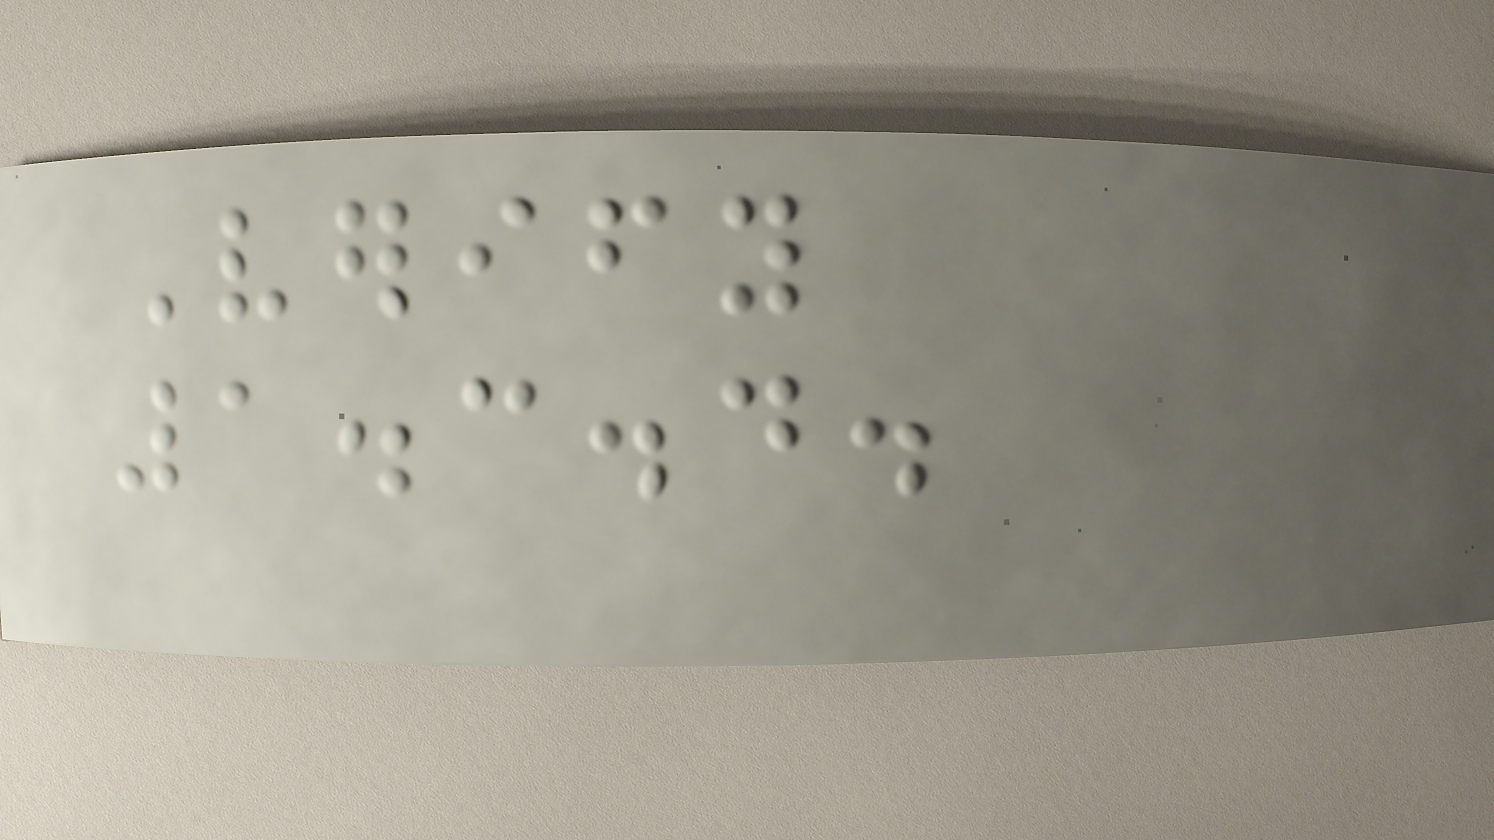Verify
1.3.4.
